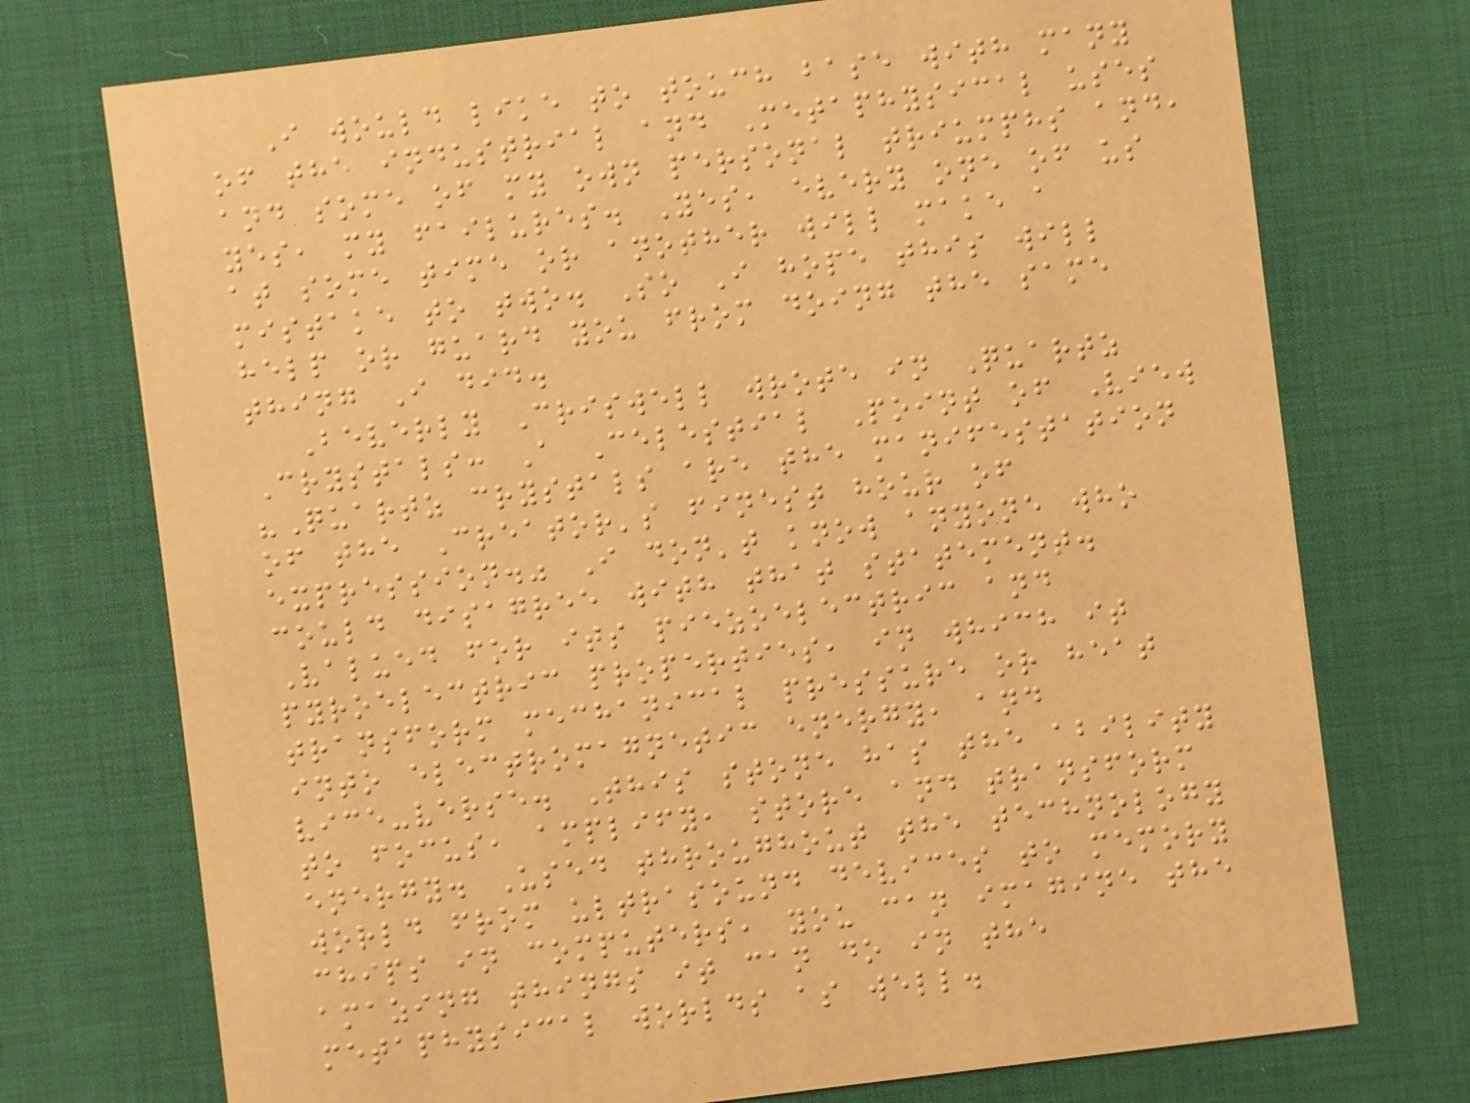I would like to touch base with many
of the industrial and Metaphysical uses
and some of my own personal triumphs and,
yes, my failures. Yes, every one of us
at some time or another will make a
mistake to two. So I hope this will
help or guard you from doing the same
thing I did.
Beverly Criswell wrote in Quartz
Crystals: A Celestial Point of View
"Quartz crystals are the manifestation
of the Creator's finest hour of
expression." I don't know anyone who
could disagree with that statement.
Valued for its piezoelectric and
pyroelectric properties, in which it
transform mechanical pressure or heat
into electromagnetic energy, and
vice-verse. This stone has the ability
to focus, amplify, store and transform
energy. Used throughout the technology
world from ultrasound devices to memory
chips in computers, you can imagine the
amazing things it can do in the
metaphysical worlds as well.
